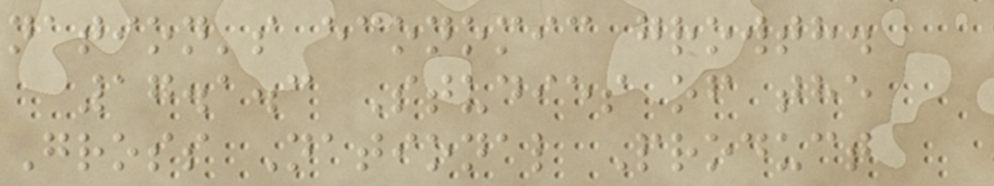nation's economic growth.
17.1.3 Studies of the
Gross National Product
